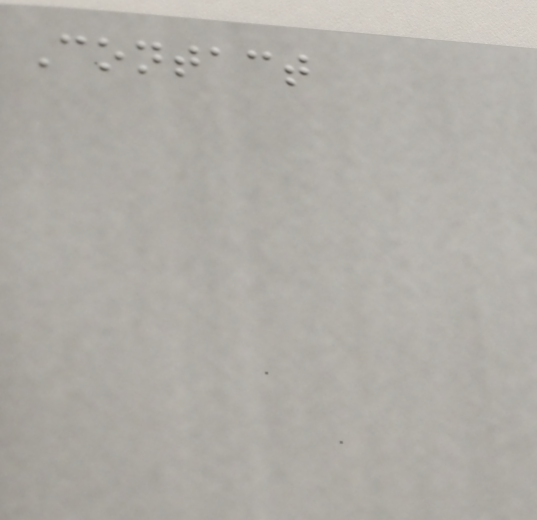Contact
